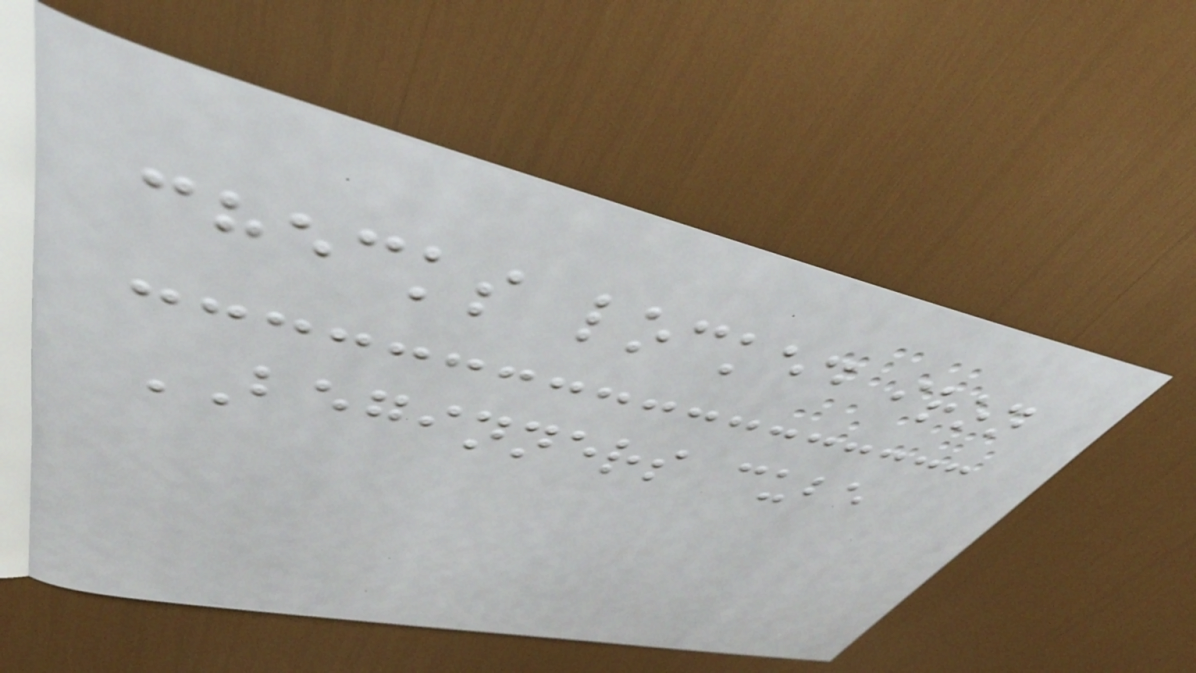checks locked iron
BEGINNERS cube
